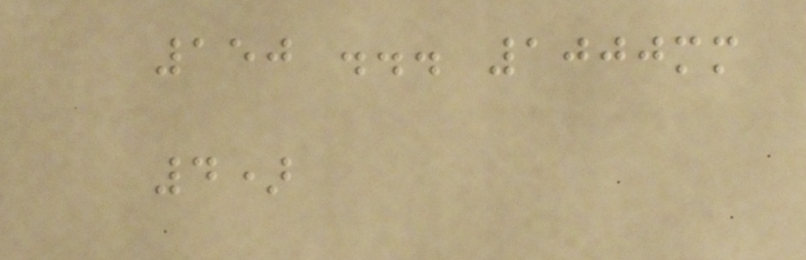150 ... 1000mm
4)
